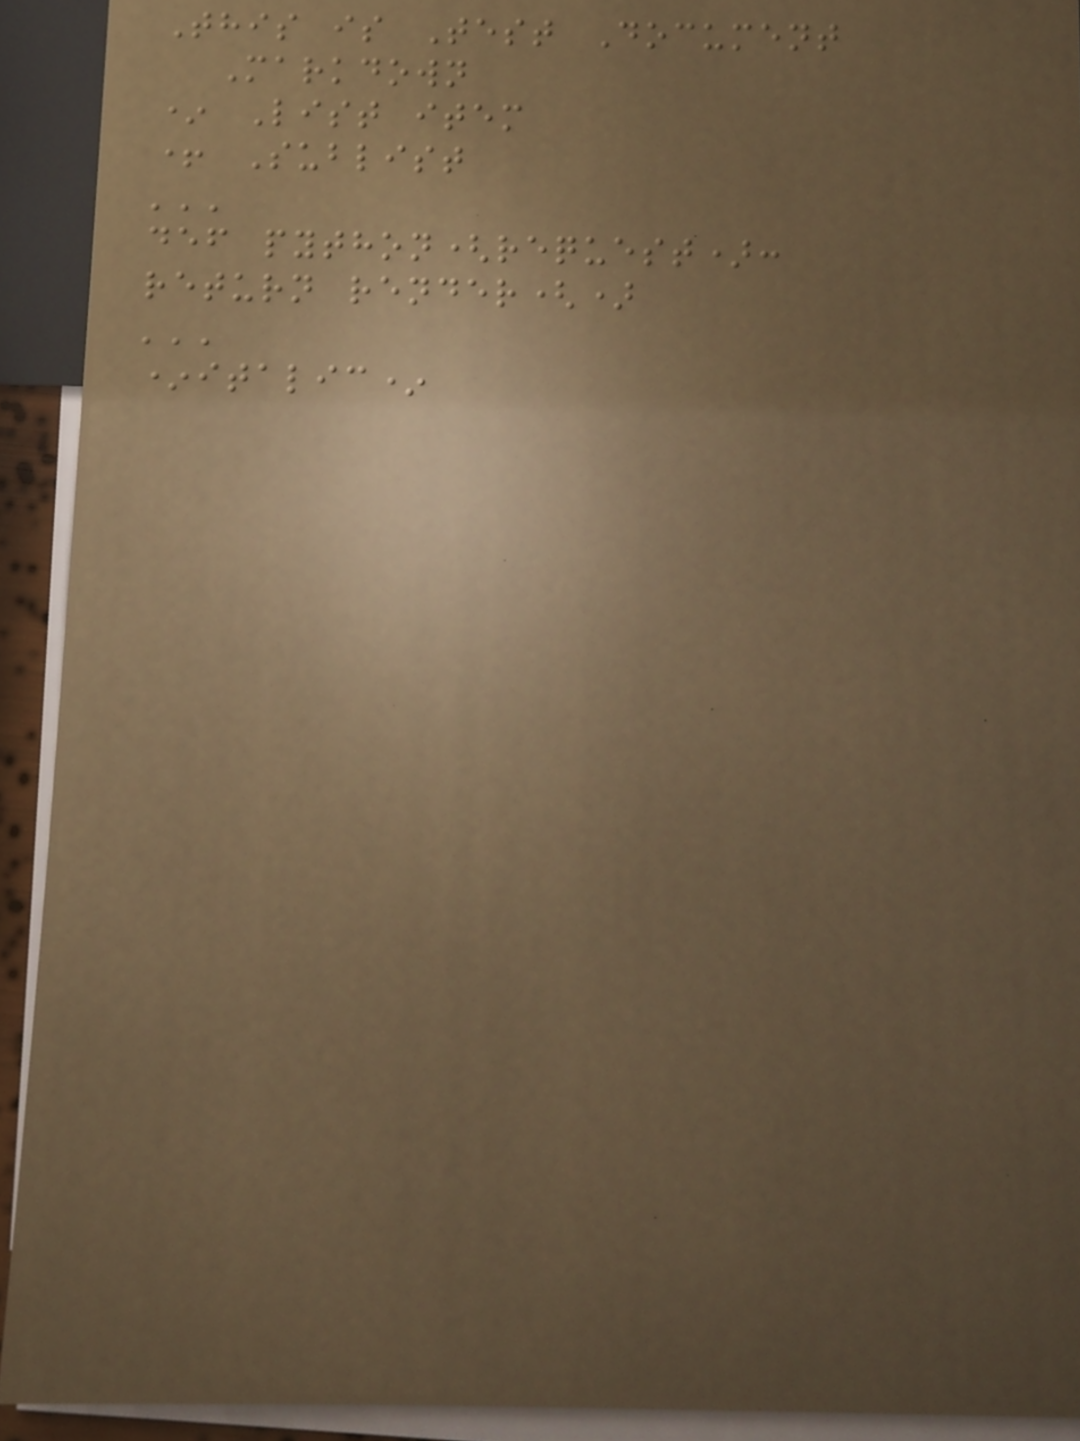This is Test Document
Markdown
* List item
+ Sublist
'''
def python(request):
return render()
'''
*italic*
